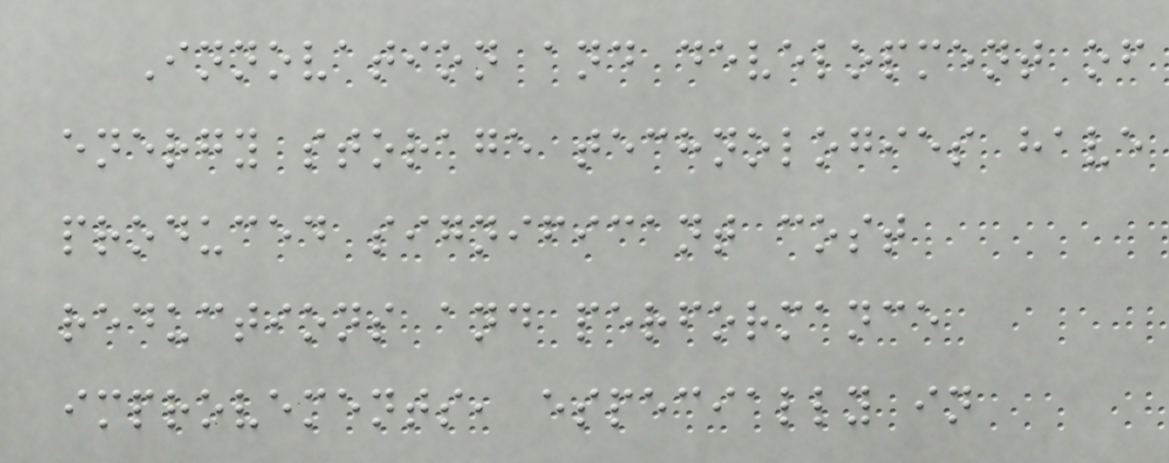Innovation and development of
energy storage technologies have
produced significant cost
reductions and performance
improvements, especially in
